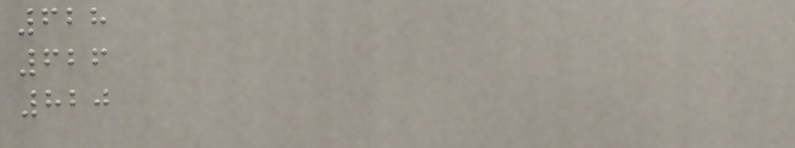628
626
820
